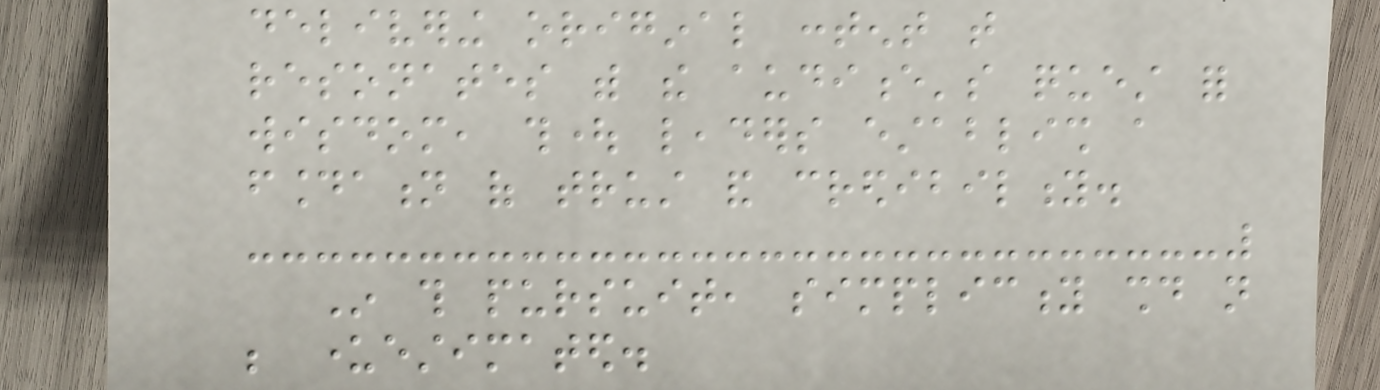delivering original content that
resonates with the audience's quest for
wisdom, thought leaders establish a
foundation of trust and credibility.
In this pursuit, simplicity should not
be underestimated.
